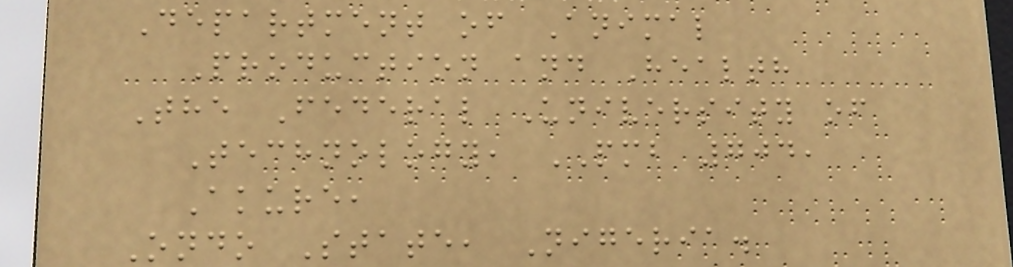Department of Animal
Production and Health
The Federal University of
Technology, PMB 704,
Akure,
Ondo State, Nigeria.
